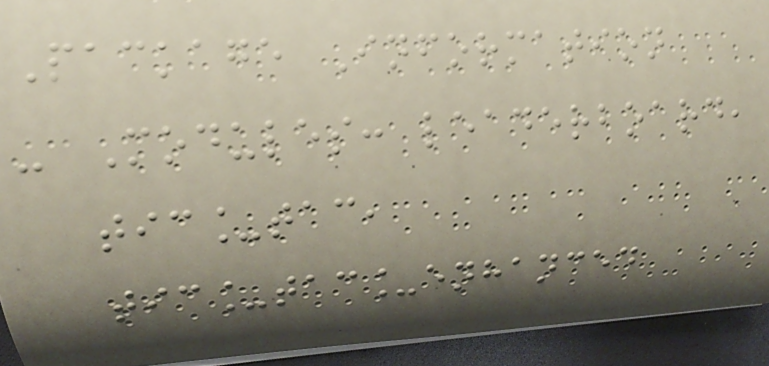Package Information
- Modules: leaderboard,
tic_tac,
tic_tac_enhanced
